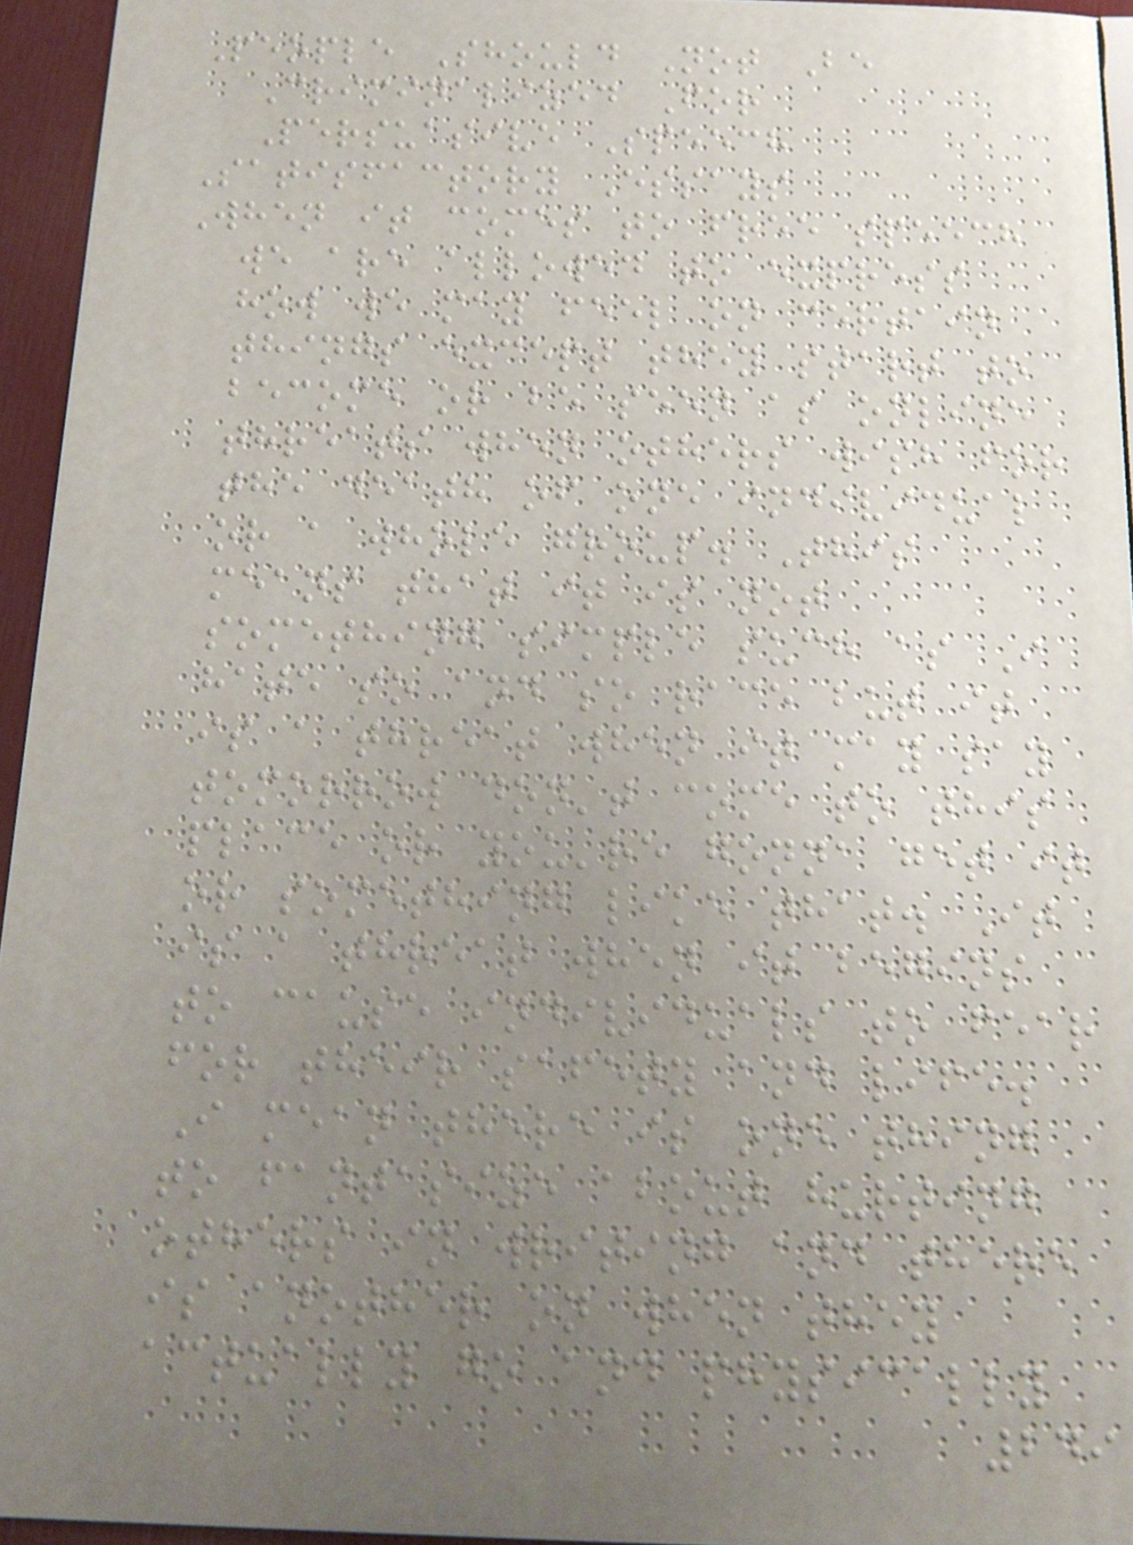People Should Not Be
Criminalized For
Persuasive Speech
Satisfactory Essays
When it comes to free speech
we are allowed to express
how we may feel on certain
things except they start to
become or be seen as online
threats when others wish for
the death of one individual
or a whole group. This
means that it is not
something simple such as I
hate so and so race but it
is a threat when it may say
tomorrow don't come to this
place or you're gonna get it
or something like that. It
is a threat when it begins
to cause individuals to fear
for their safety and life.
I mean there is one thing
to fantasize about hurting
others in writing and there
is another on when they
actually go and physically
249
